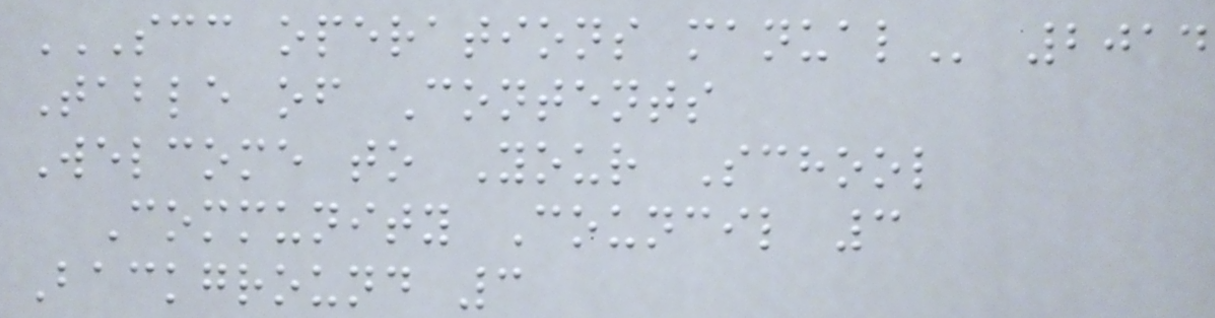SCC OPERATIONS MANUAL 2014
Table of Contents
Welcome to Your School
Community Council 3
Background 3
